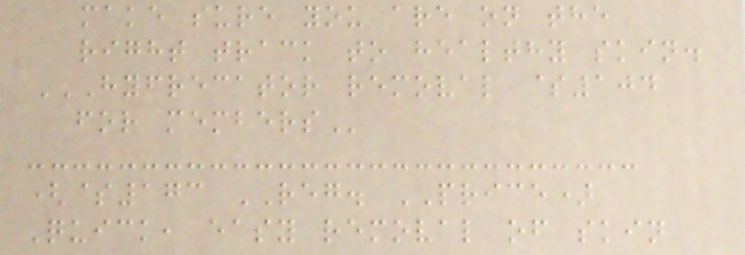make sure you are on the
right track to healthy skin.
HYFRECATOR REMOVAL $104
FOR MEMBERS
($173 REG. PRICE)
Quick, easy removal of skin
